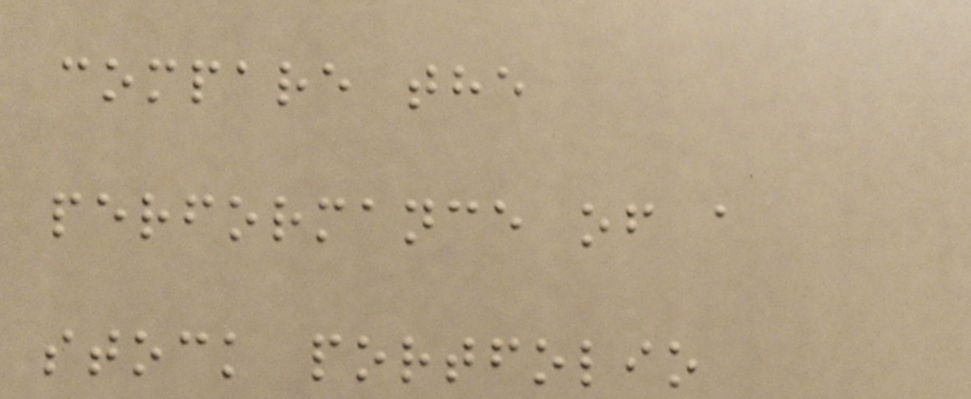compare the
performance of a
stock portfolio
